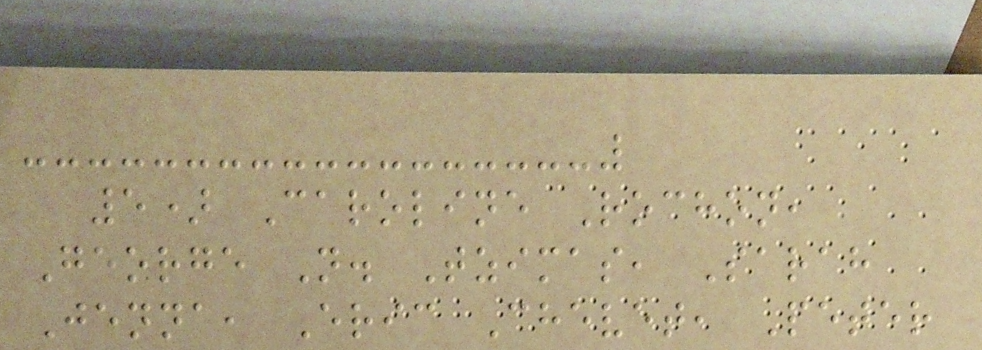5) Caroline Rochon,
George N. Tzimas, Sarah
Jenna, Eric Chevet, Peter
